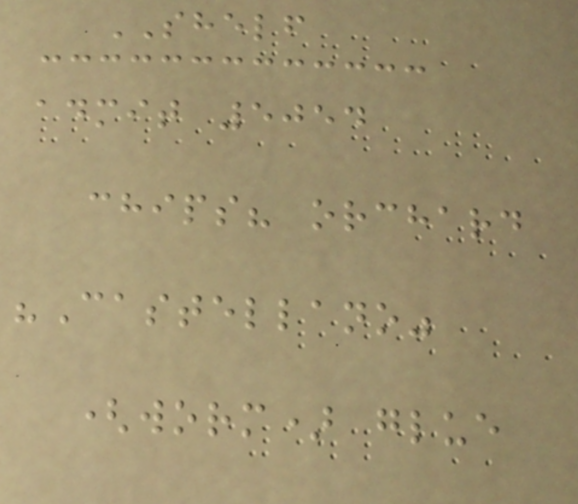SHELF
admit 5054
chips? orchard
"Castellano"
(worm) glue
